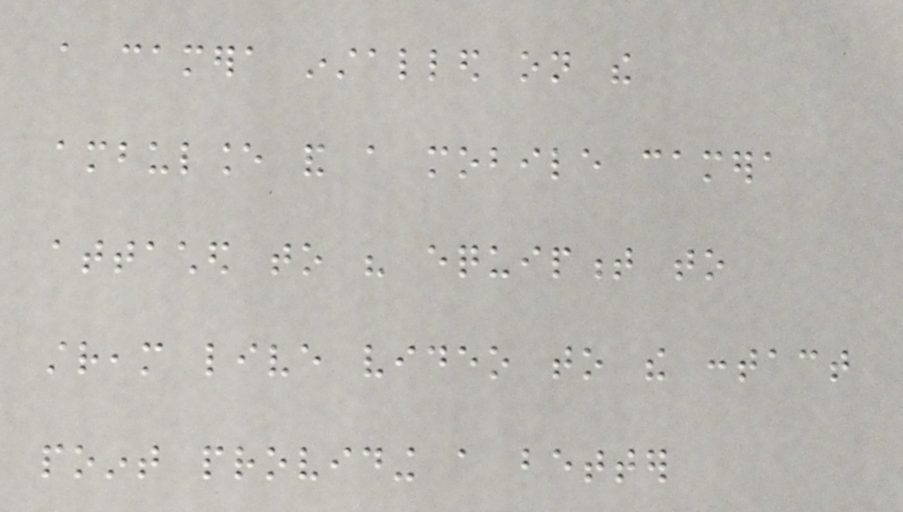a camera installed on the
ambulance and a mobile camera
attached to his equipment to
stream live video to the contact
point providing a better
